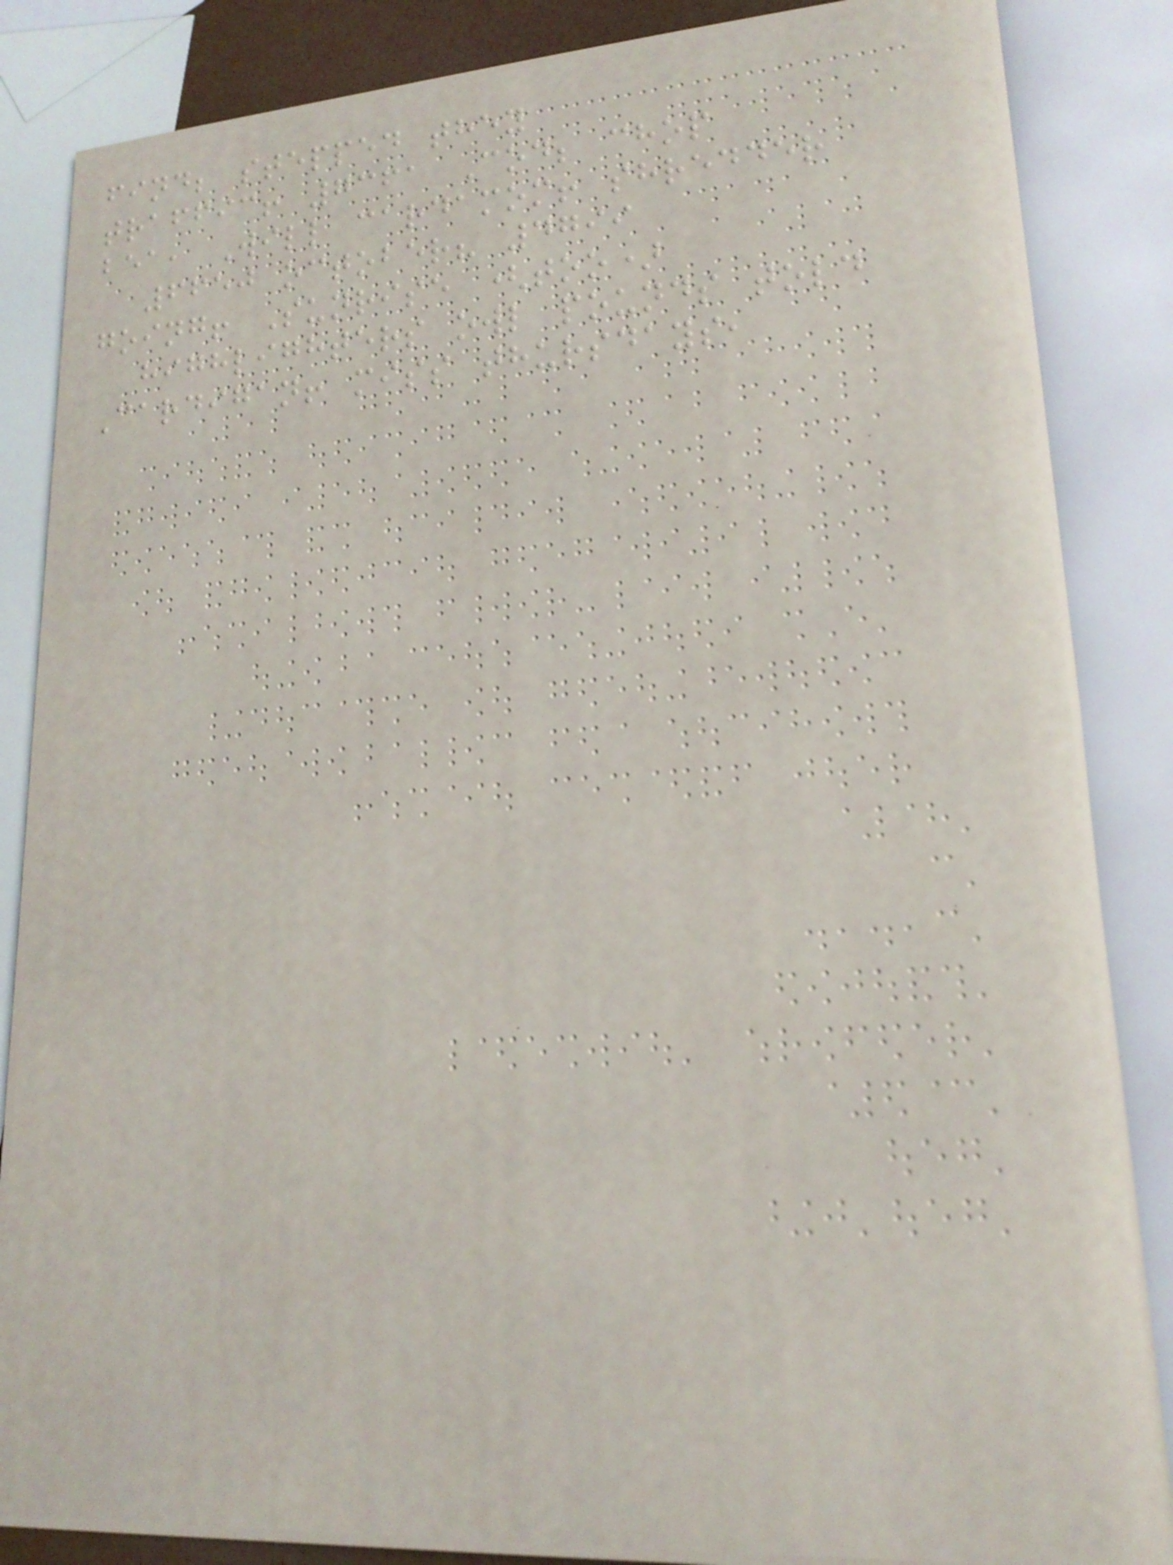find; stepped they
traffic! 7361 Cod; chop
bea, Will cardamom! shredder
6650 october? 4799
going! Sunrise (too)
highlighters owl pounds told
Cardigan! miss thursdays,
